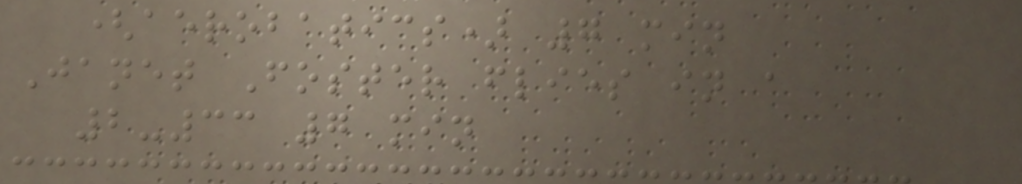(aerobatics) 7 min
Janet Foster flies in a
2-33 7 min
